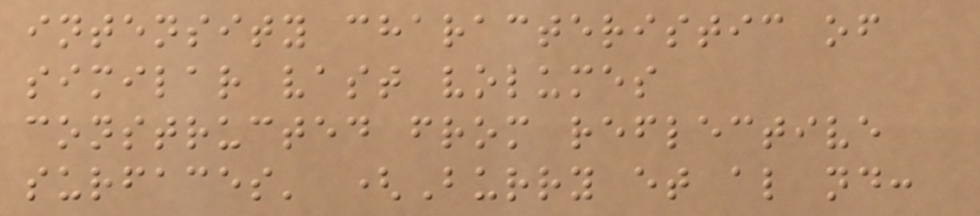intensity characteristic of
similar vast volumes
constructed from reflective
surfaces' (Burry et al nd:
